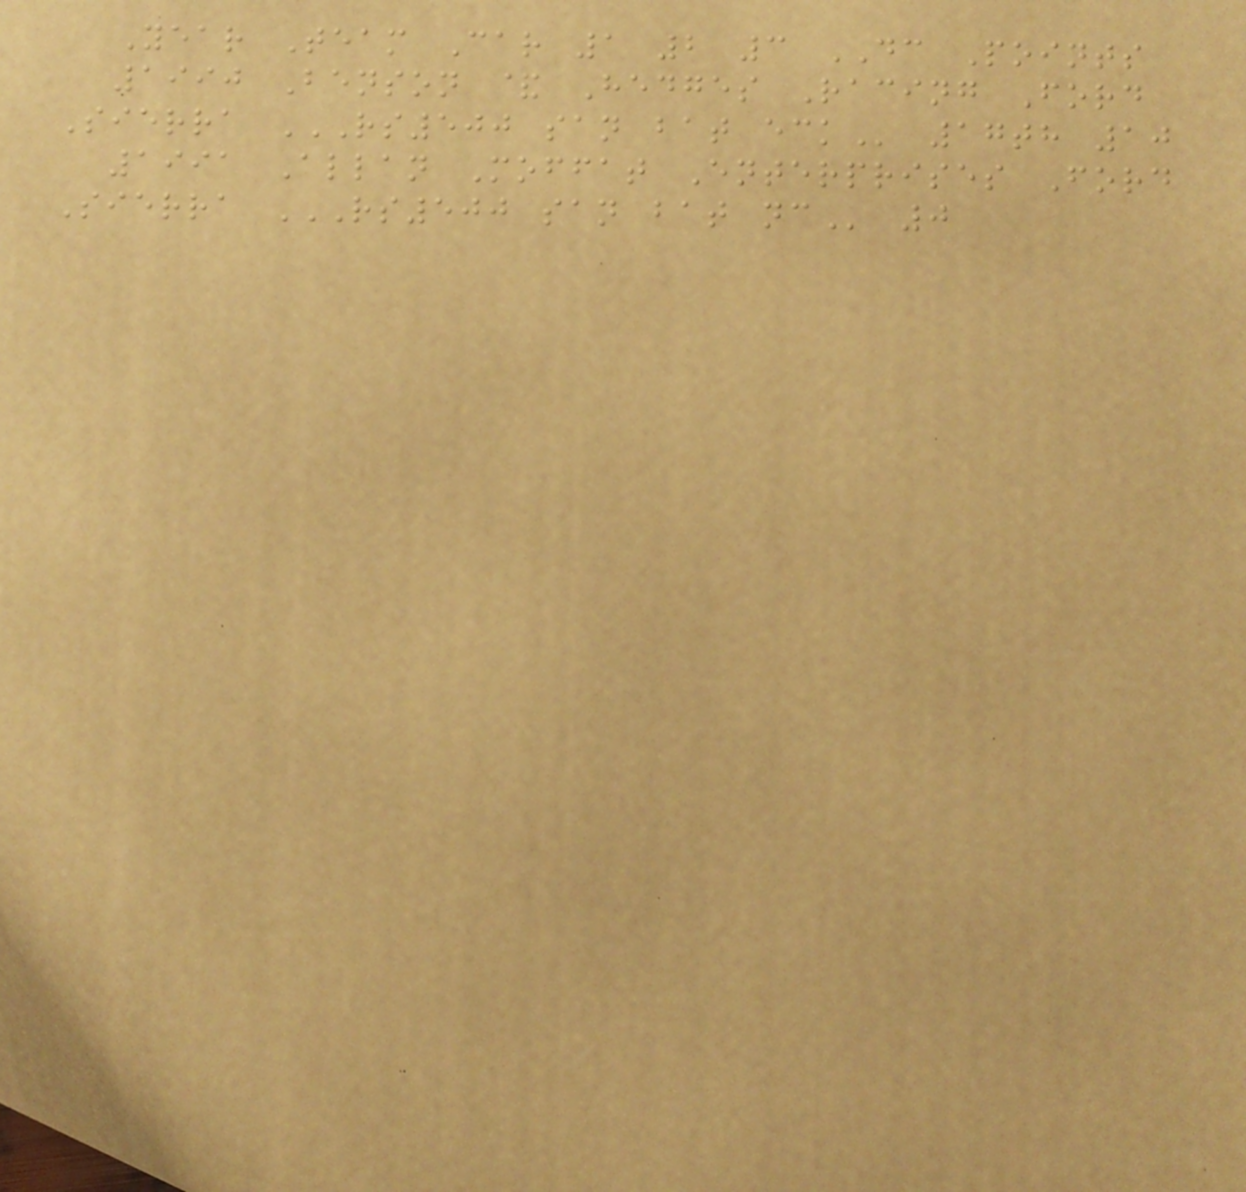Year Team Car 1 2 3 DC Points
1990 Benson & Hedges Racing Ford
Sierra RS500 SAN BAT ECK 17th 10
1991 Allan Moffat Enterprises Ford
Sierra RS500 SAN BAT NC 0
